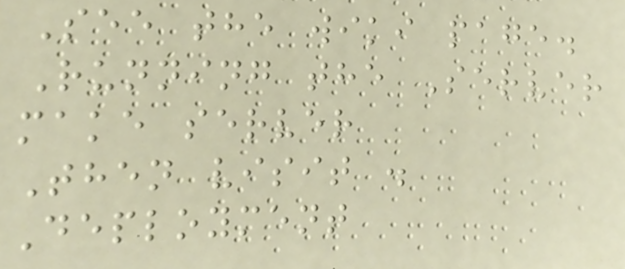See the wiki page.
Running the Server
make server
Then visit .
Deployment
